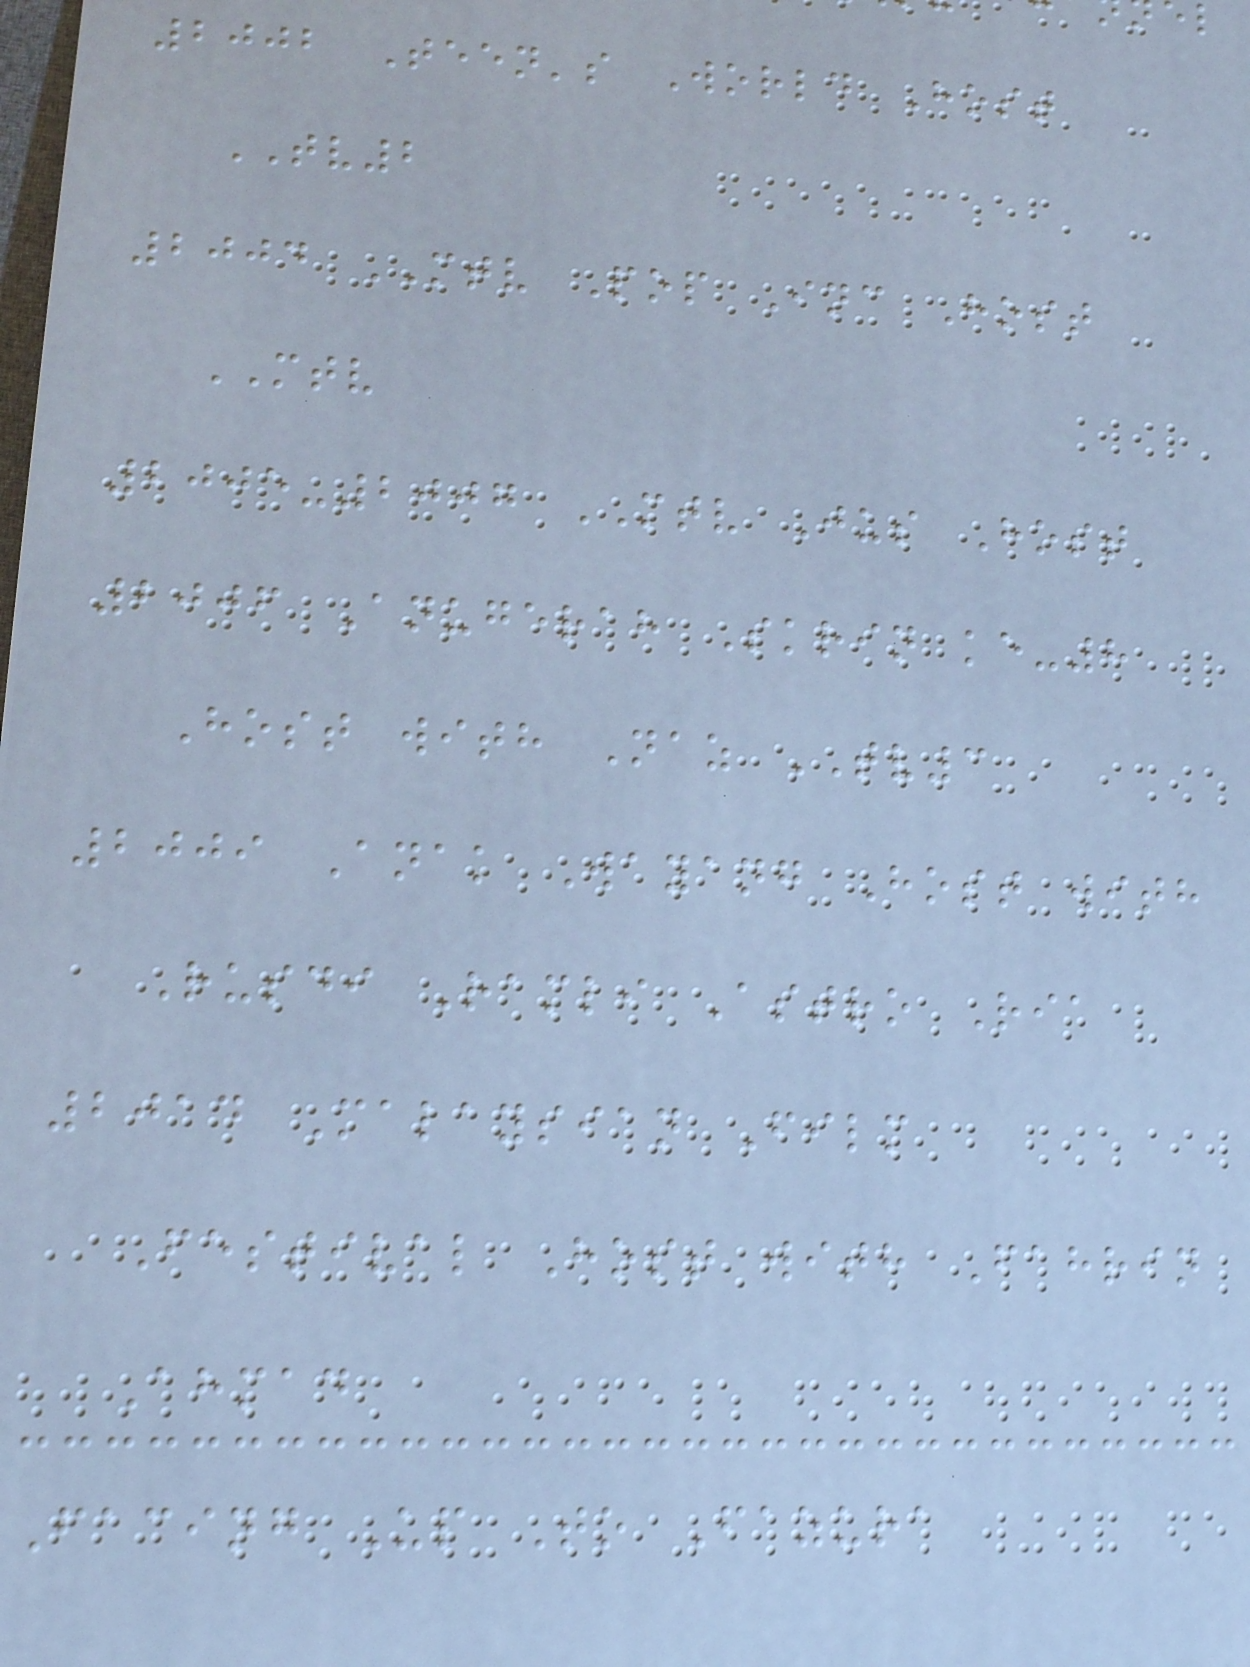2002 Teen's World Host
TV2
2004 MTV Pop Inc Host
MTV
2005-2007 MTV Jus Host
2006 Anugerah Skrin ke-8
Host with Naz TV3
2009 Anak Wayang Host with
Rusdi Ramli Astro Ria
2014 Malaysian Film
Festival Host with Fahrin
Ahmad
Facing Up To Fazura
